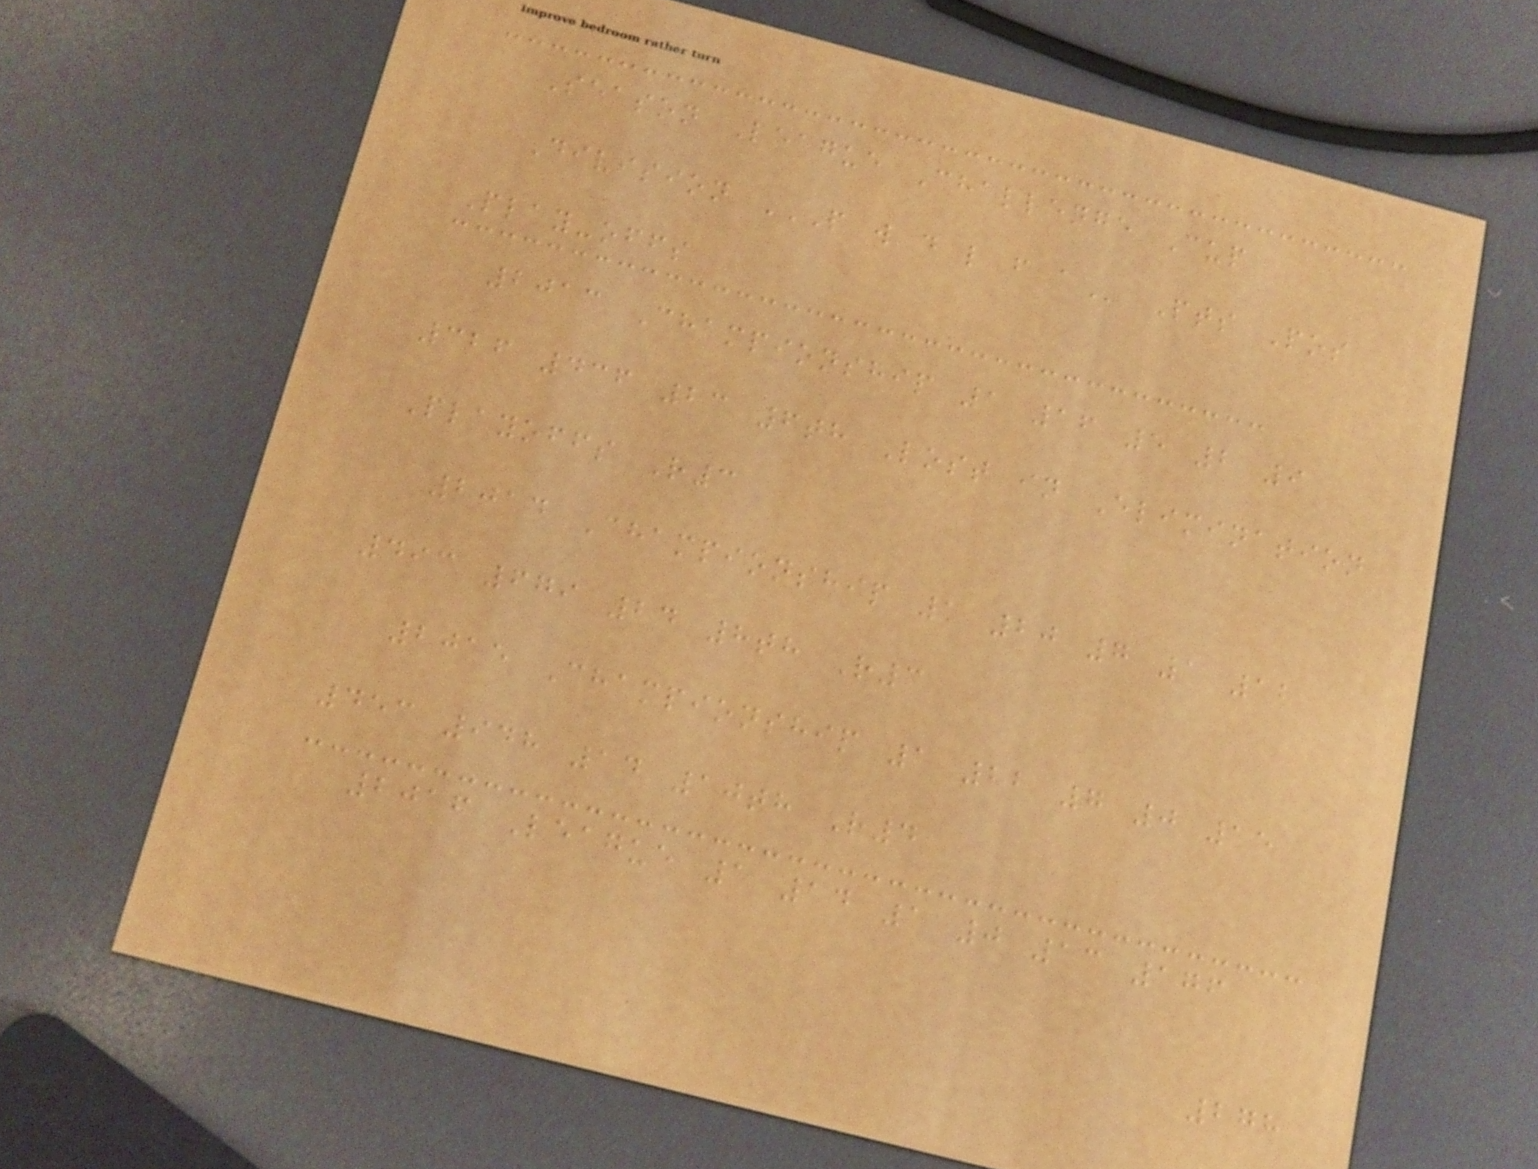Season League Challenge Cup
Division P W D L F A Pts Pos
Play-offs
2013 Championship 1 16 5 2 9
326 436 23 6th Lost in Elimination
Playoffs R3
2014 Championship 1 20 7 1 12
493 679 24 8th R3
2015 Championship 1 22 7 0 15
453 948 14 10th R4
2016 League 1 14 1 0 13 176
278
